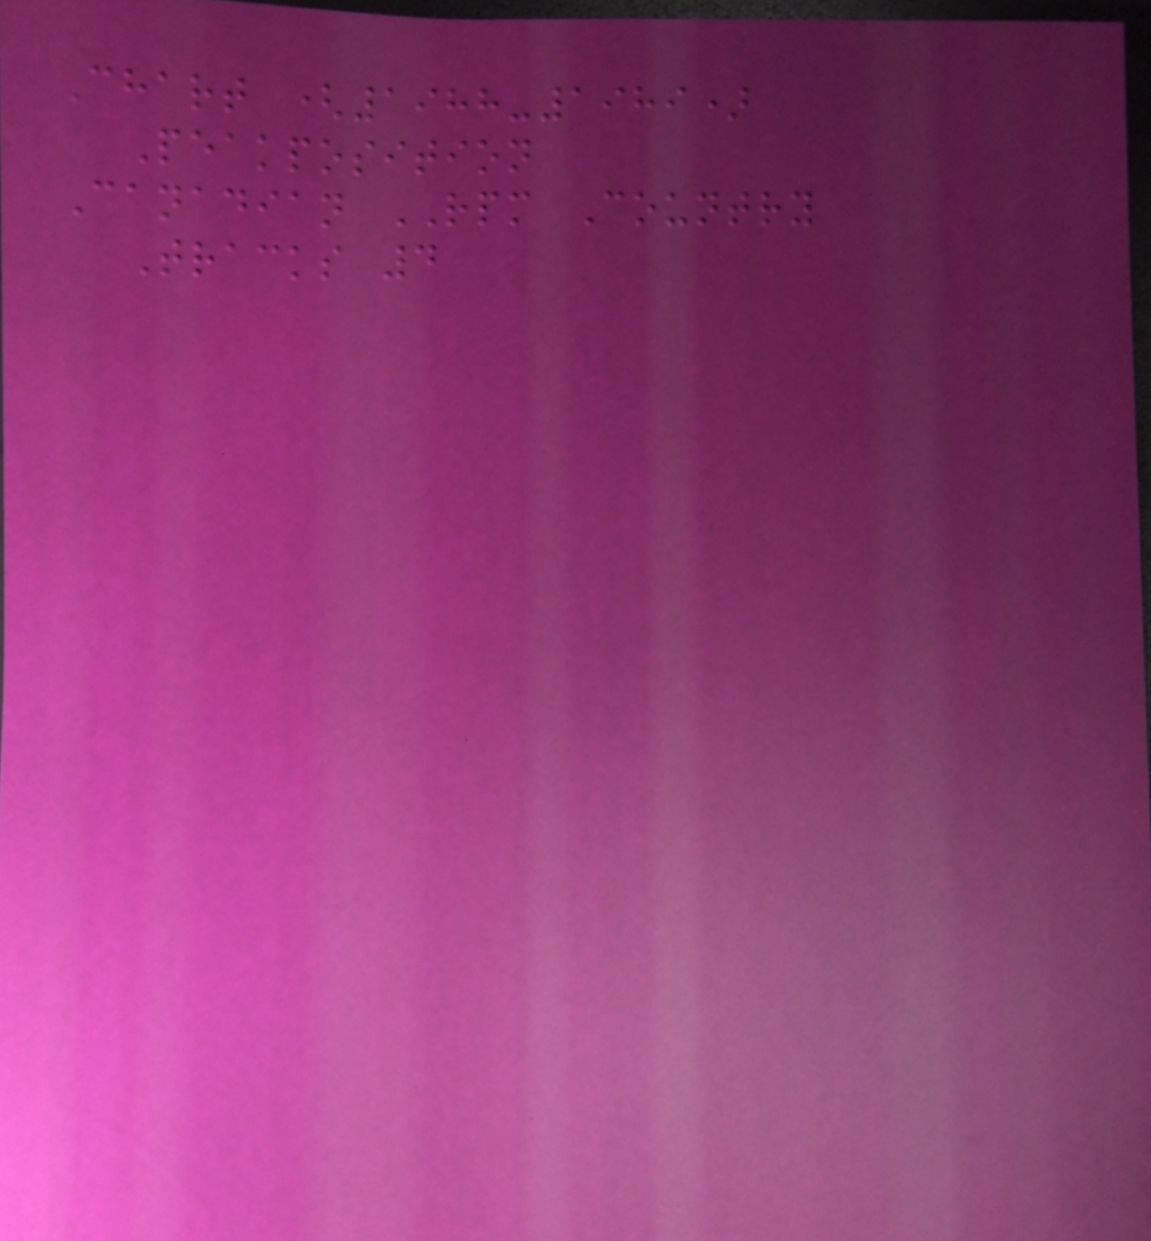Chart (1988-1989)
Peakposition
Canadian RPM Country
Tracks 4
